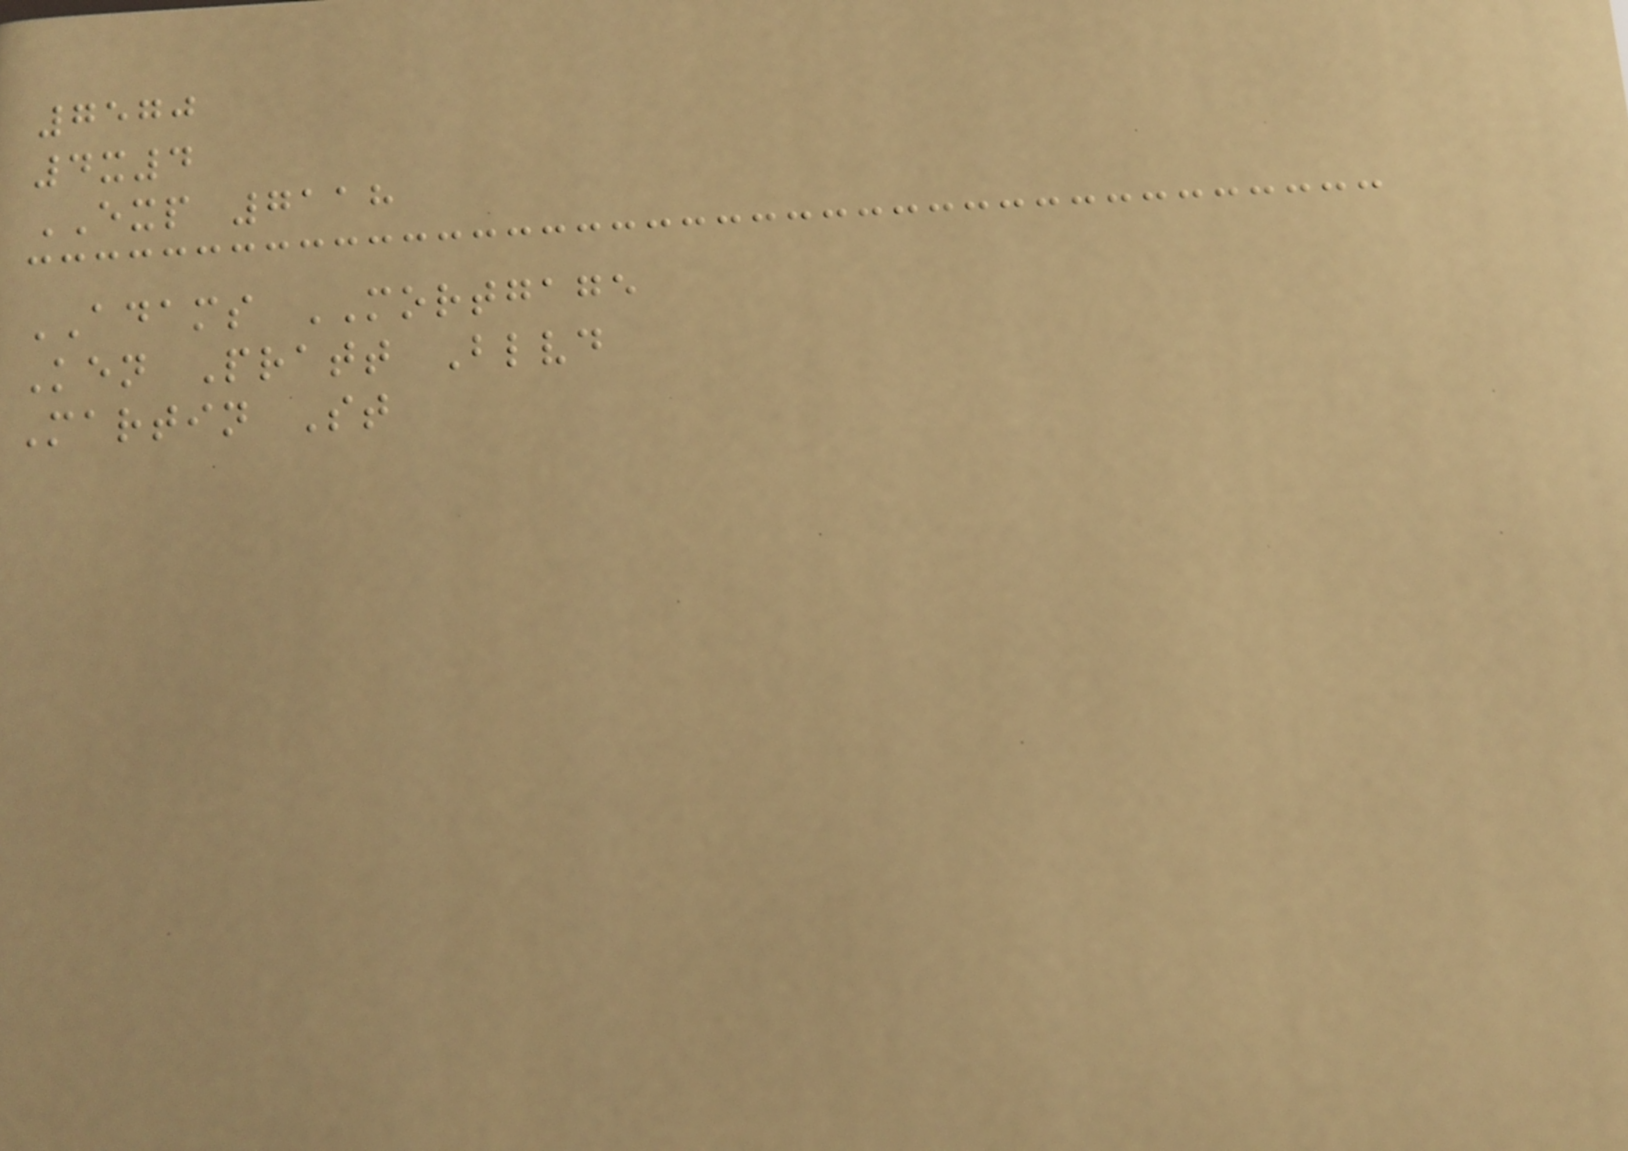7570
4x4
EXP 7118
ADAMS MORTGAGE
Ken Pratt Blvd
Martin St
